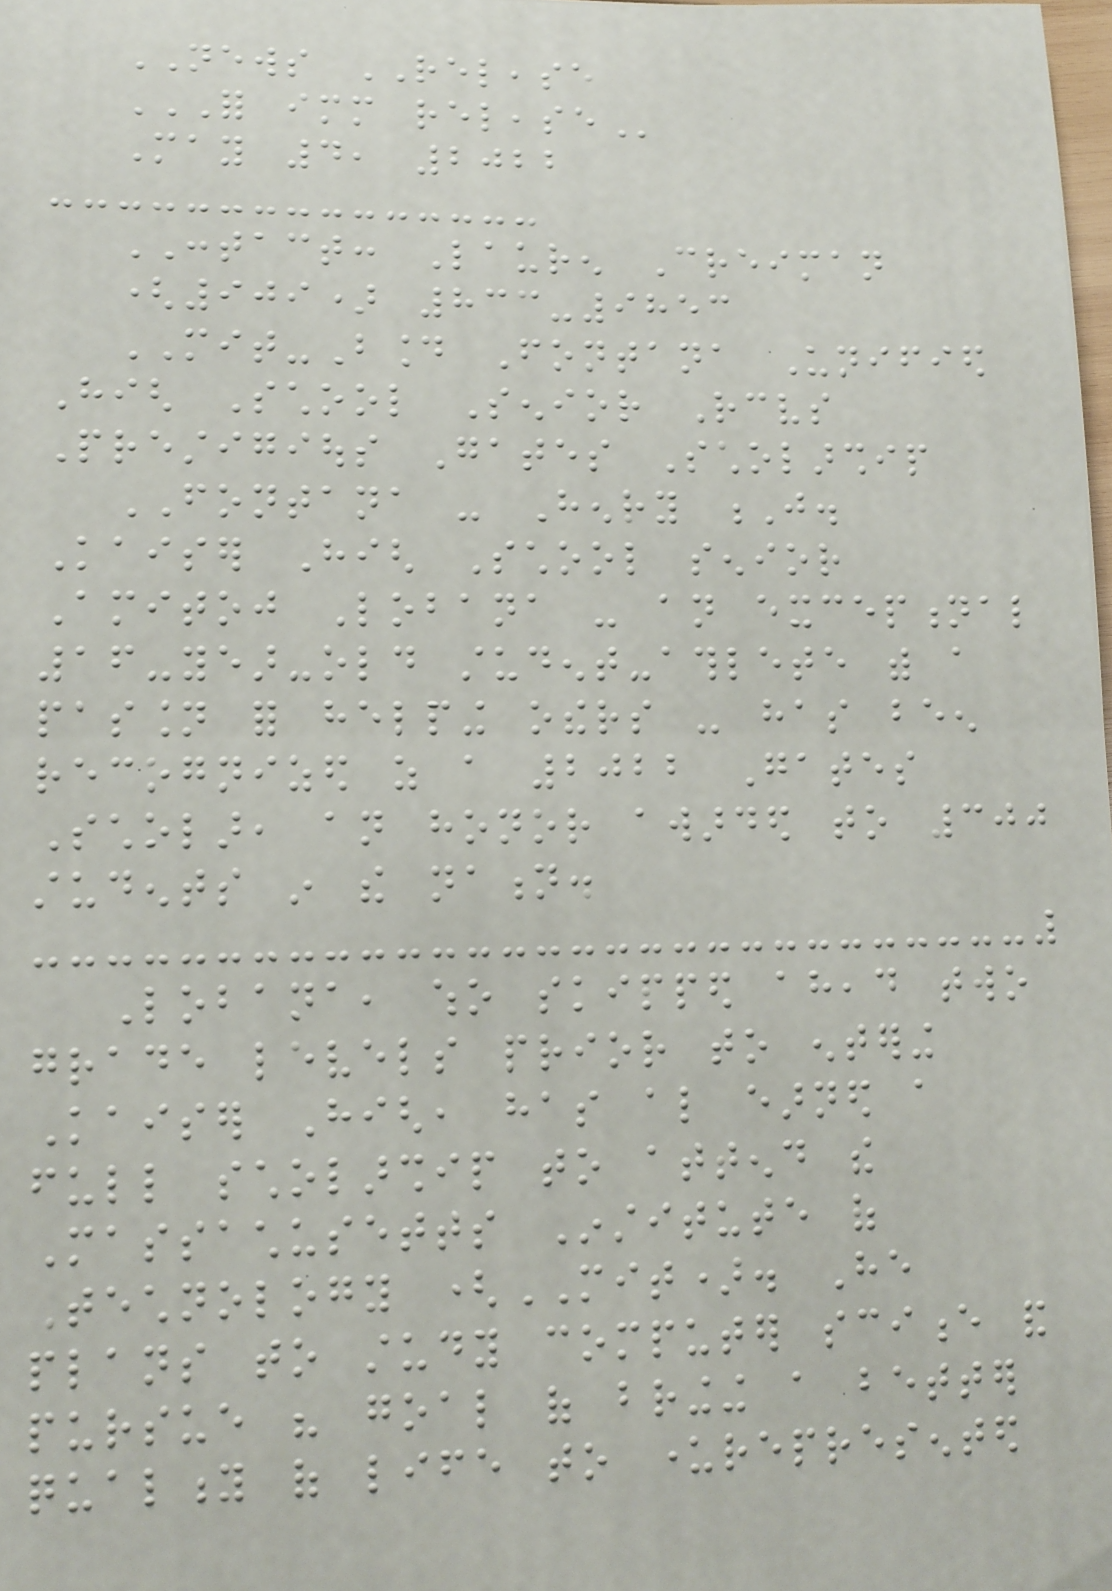NEWS RELEASE
FOR IMMEDIATE RELEASE
May 4, 2022
CONTACT: Lauren Creiman
(909) 833-9853
MIT-Bound Fontana Unified
High School Senior Receives
Prestigious Gates Scholarship
FONTANA - Henry J.
Kaiser High School senior
Amitoj Lobana - an exceptional
16-year-old student-athlete with a
passion for helping others - has been
recognized as a 2022 Gates
Scholar, an honor awarded to 300
students in the nation.
Lobana, who skipped ahead two
grade levels prior to entering
Kaiser High, has also earned a
full scholarship to attend the
Massachusetts Institute of
Technology (MIT). He
plans to study computer science and
pursue his goal of bringing a better
quality of life to underrepresented
